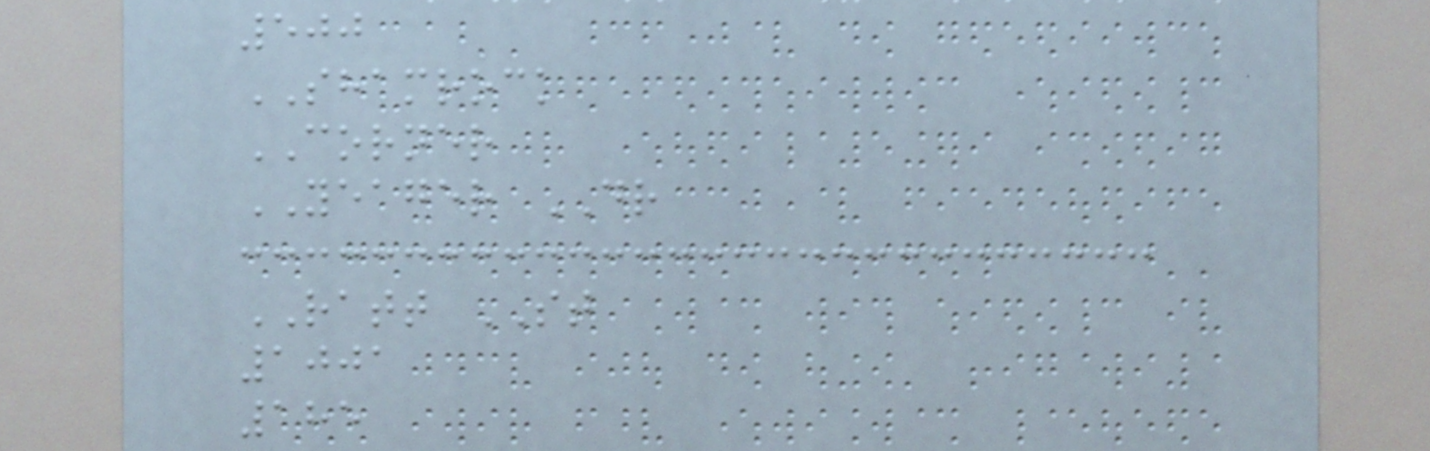500
SHAMROCK
CORNER
YEAGER DR
RATT ST
1001
185
